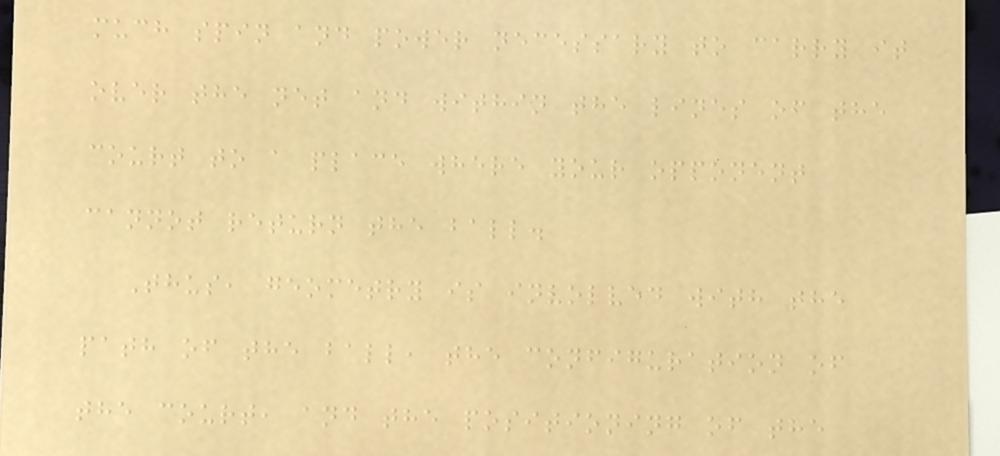much spin and power necessary to carry it
over the net and within the lines of the
court to a place where your opponent
cannot return the ball.
Thus, geometry is involved with the
path of the ball, the configuration of
the court, and the positioning of the
